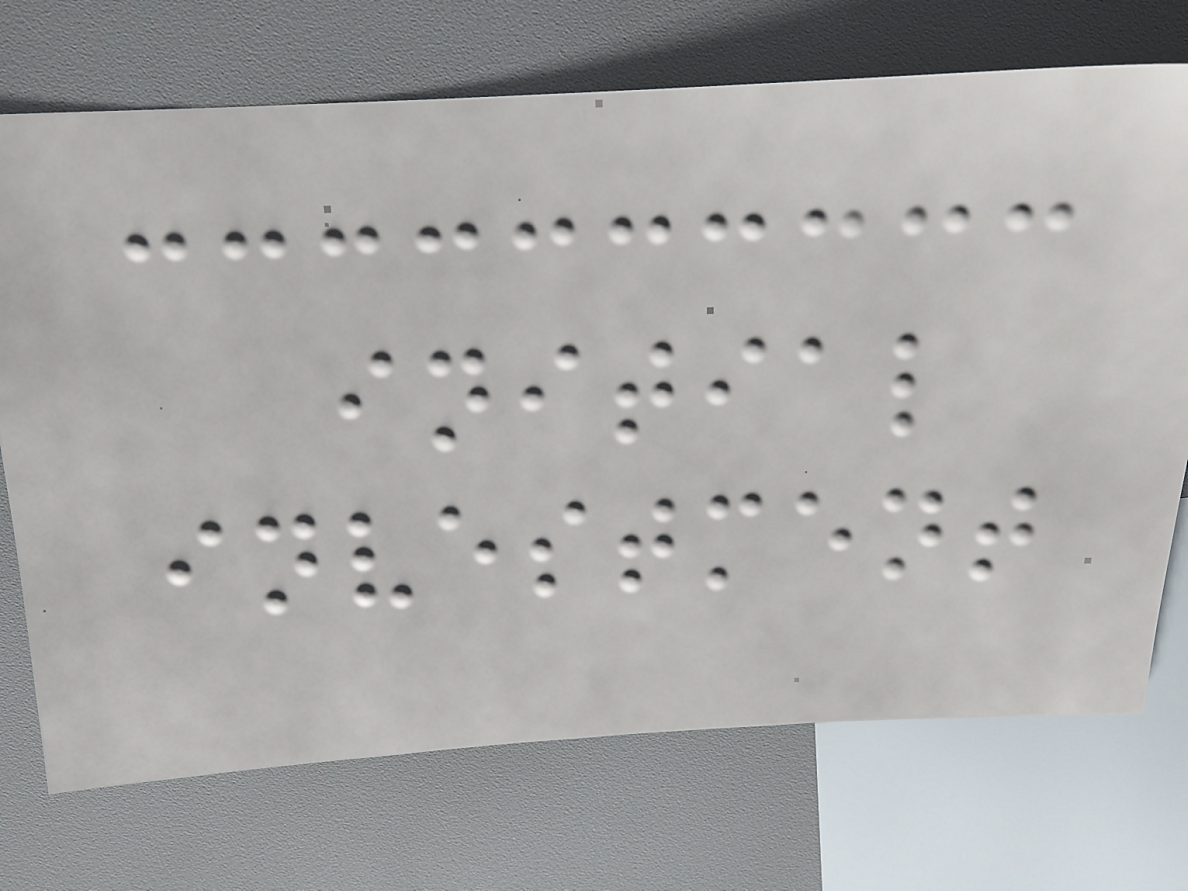initial
investment
